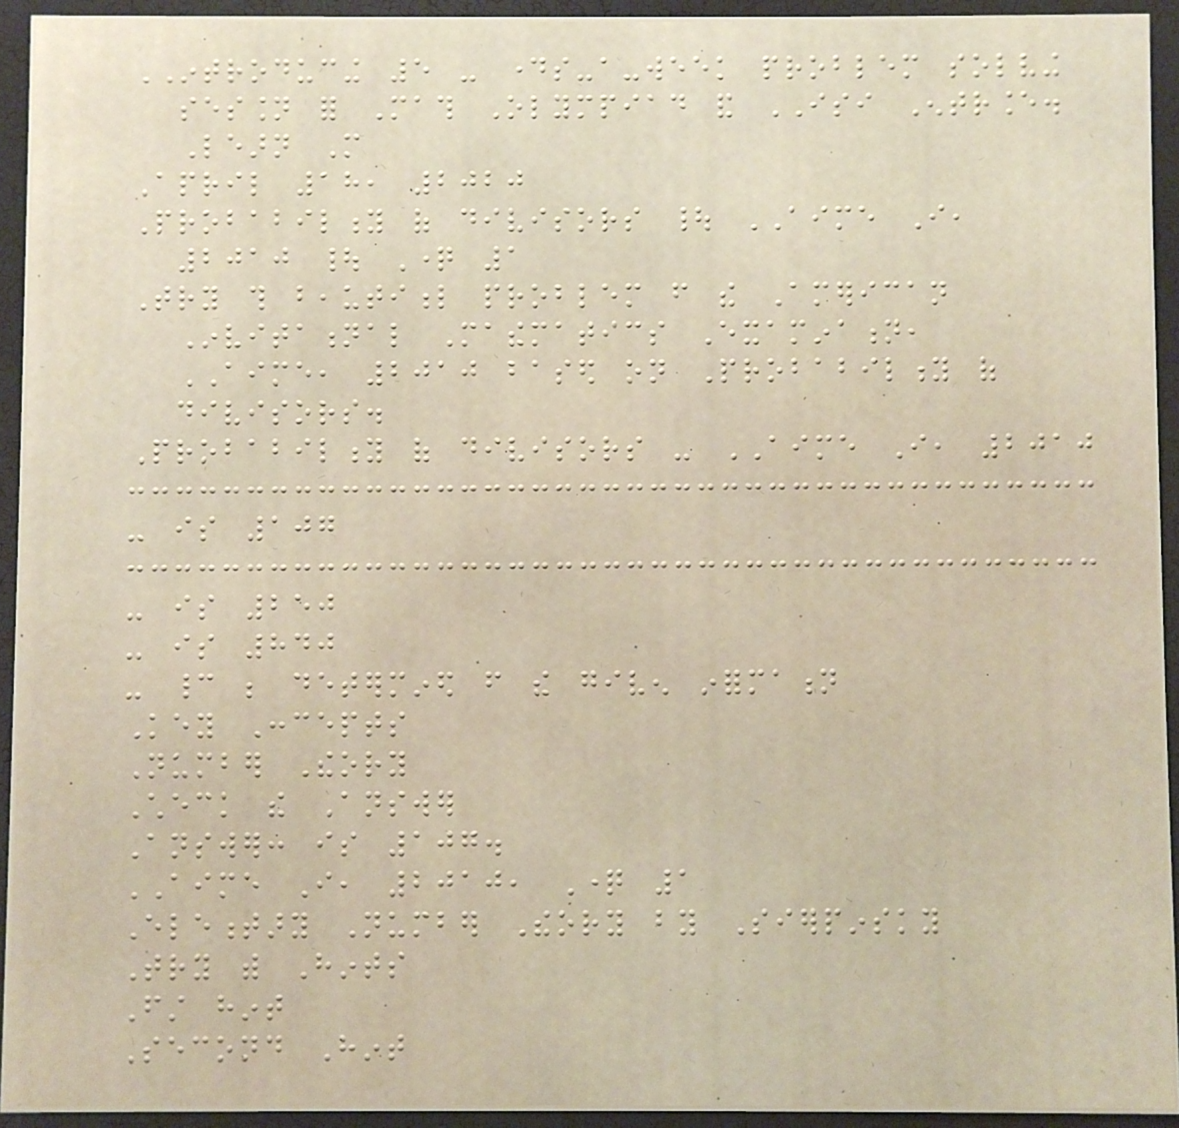INTRODUCING 5 - days-a-week problem solving
session for Math Olympiad and ISI Entrance.
Learn More
April 18, 2020
Probability of divisors | AIME I,
2010 | Question 1
Try this beautiful problem from the American
Invitational Mathematics Examination,
AIME, 2010 based on Probability of
divisors.
Probability of divisors - AIME I, 2010
- is 107
- is 250
- is 840
- cannot be determined from the given information
Key Concepts
Number Theory
Check the Answer
Answer: is 107.
AIME I, 2010, Question 1
Elementary Number Theory by Sierpinsky
Try with Hints
First hint
Second Hint
